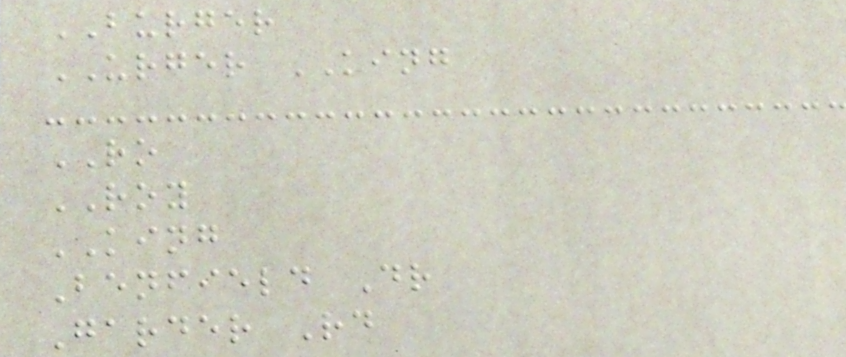BURGER
URGER KING
RO
ROY
KING
Benfield Dr
Garder Rd
